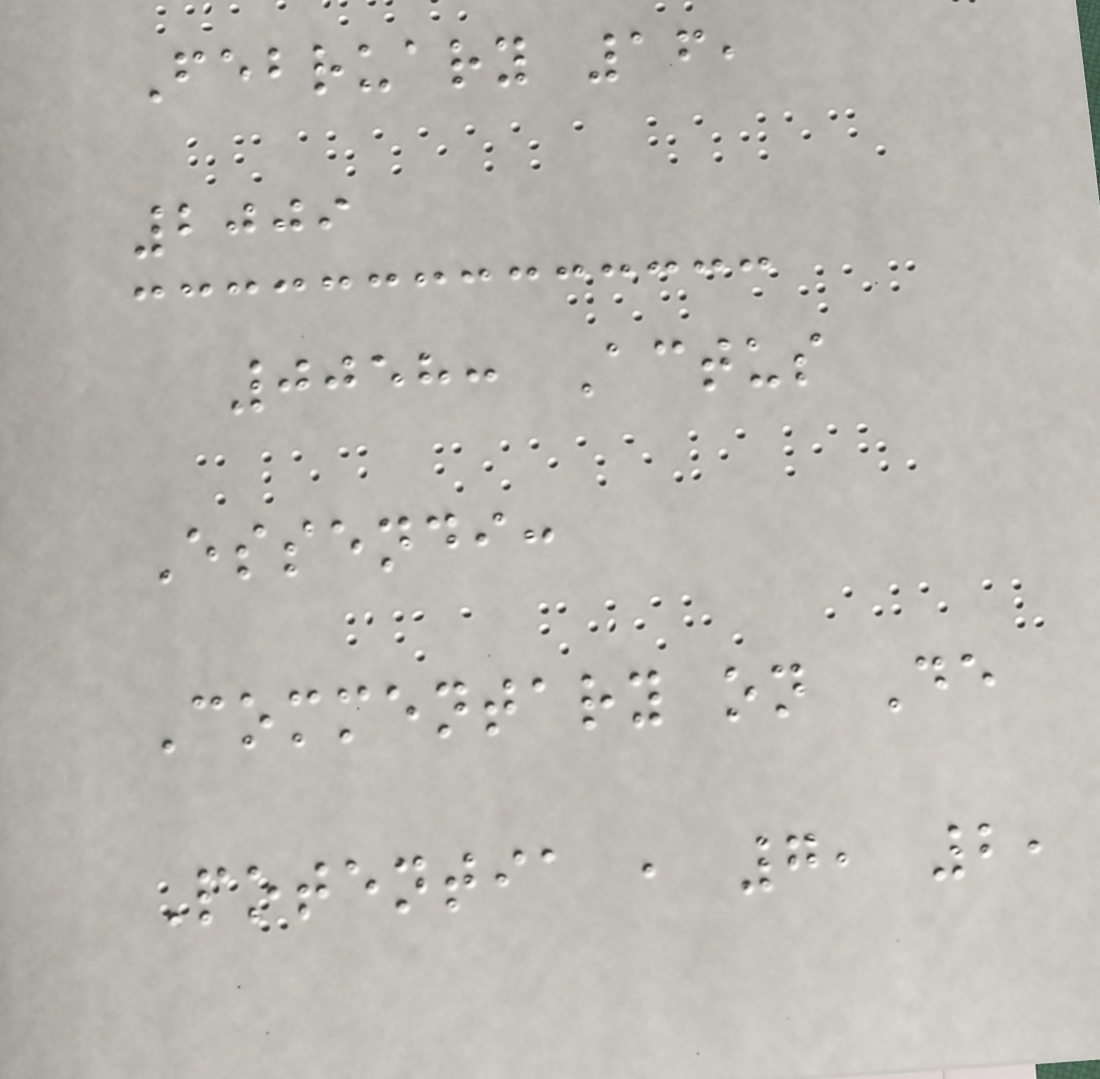February 16,
2009
0058: Actus
Essendi:
Commentary on De
Potentia , 7, 2,
